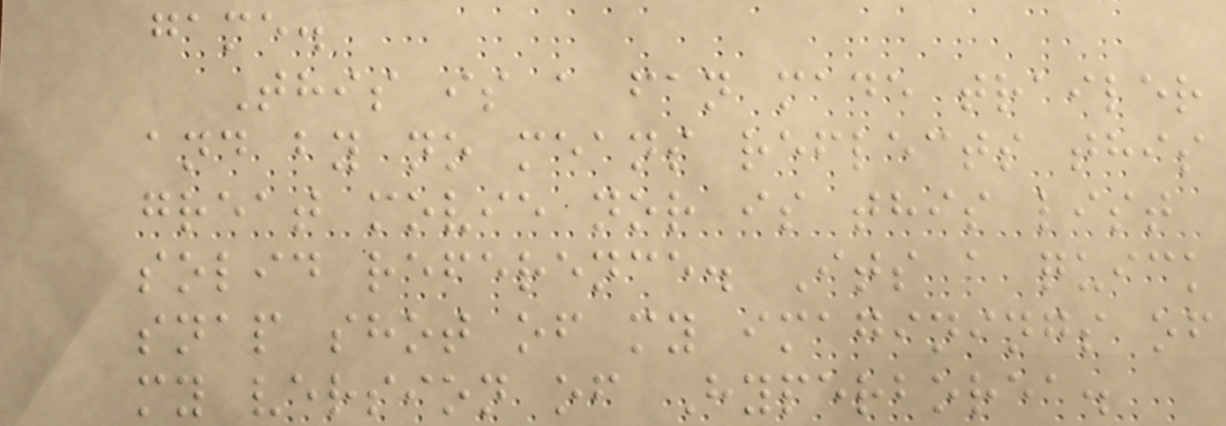game.
This is a fan made trailer
and by no means reflects this
great movie nor is this list
solid reference. Its a quick
snap shot of my imaginings of
my version of Hyperborea.
